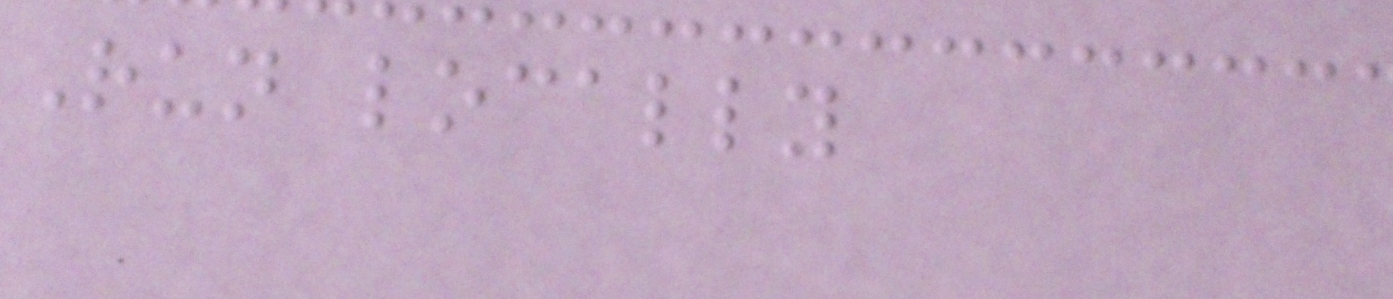Run locally
